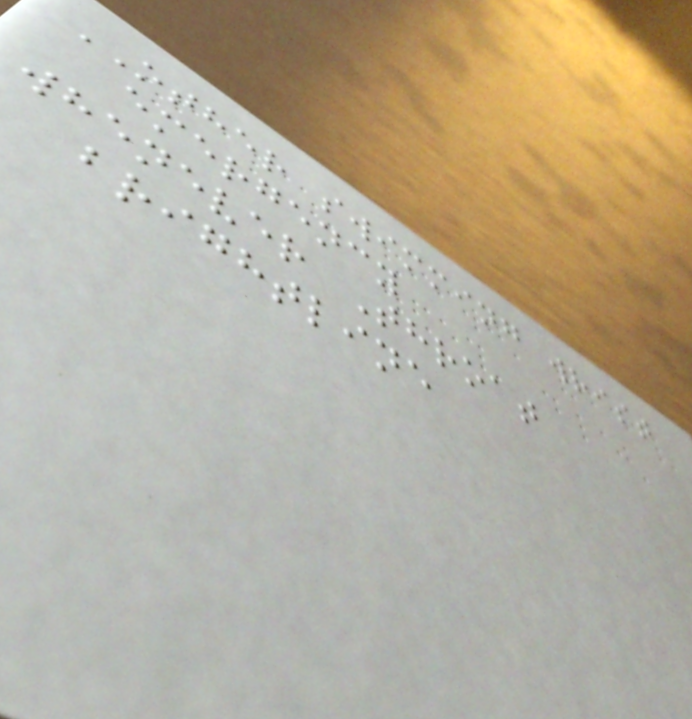OTHER swimming wrist
emergency
whenever Throat
brightline
